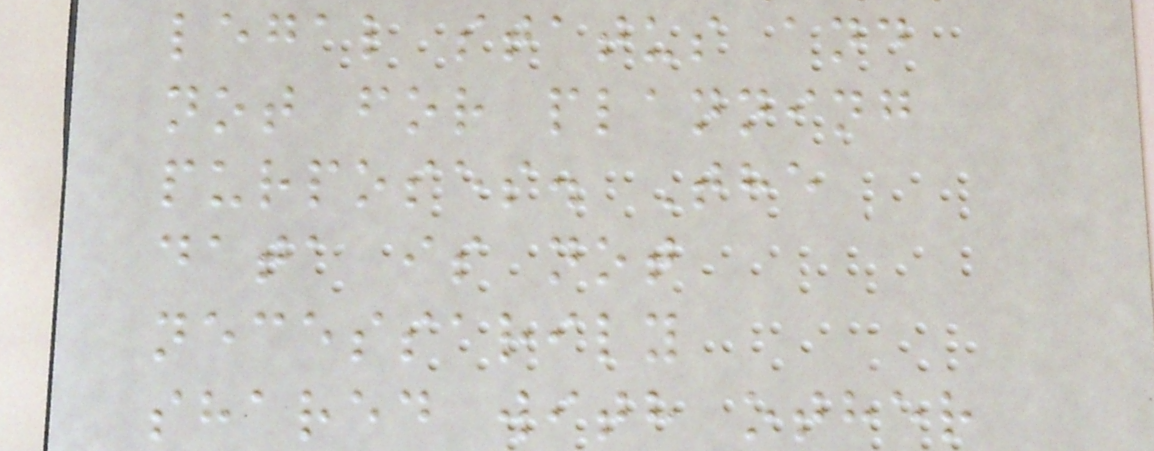legal status and
not for planning
purposes. The
data is not
necessarily
shared with other
